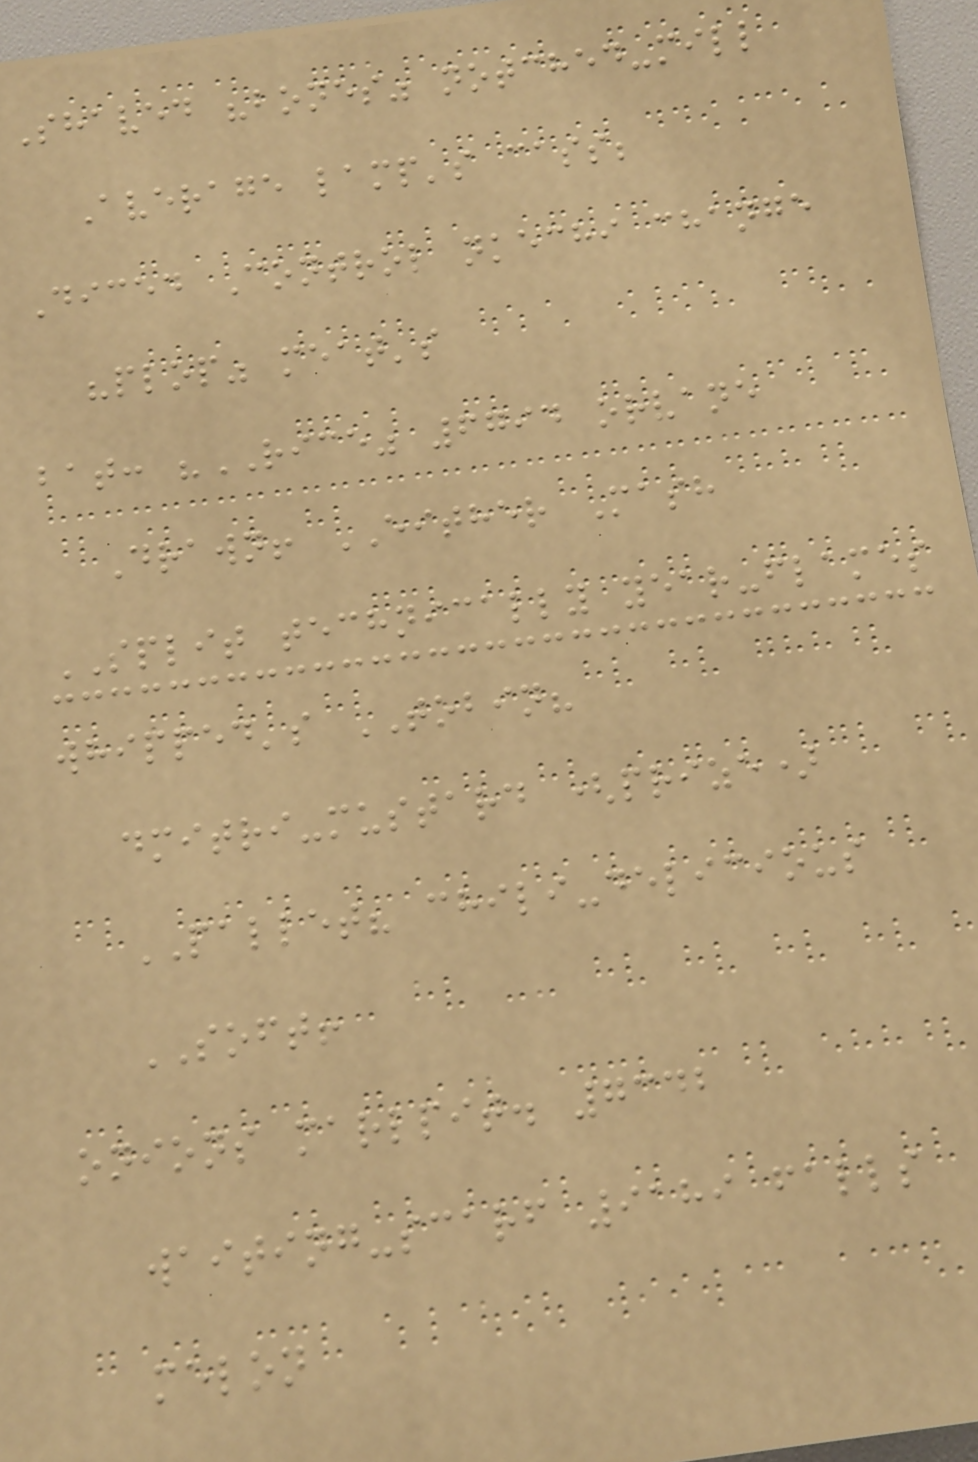Shaved "bones" notched-mill
Average lamp's cass;
Diced Control nkechi change
"plop" meat's
bat: "RICE" 6794 orvane
Drawn! EITHER Mash
SPLIT technically year-flames
whipped's TOBIN?
dmitri-mustard (prize)
PALLET? chili-delicious
SOFT!
onions marlpit. 7342
waiting-scarf 9189 falls
melon
